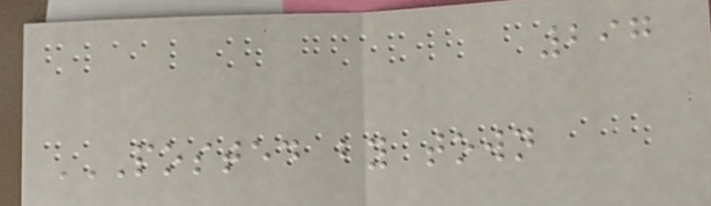297
POSTED BY TOWN
